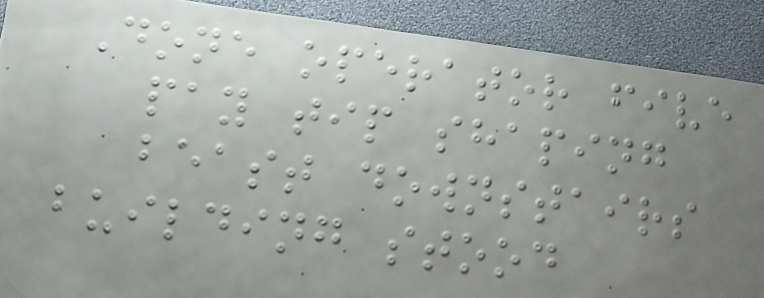Done operator five
pay tip shaping
beast downstairs
building stood
